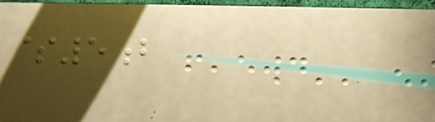$5b
